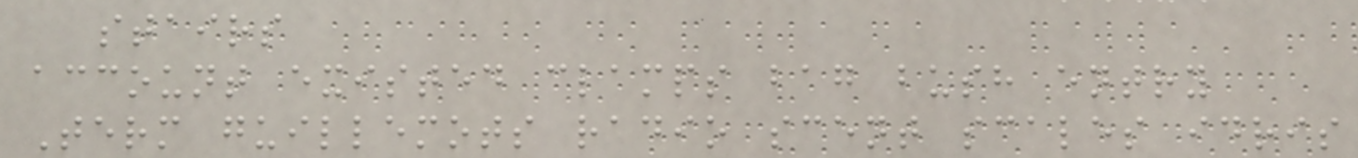stairs
account existed clamps bag bush entry
Term guillemots radio scent scales idris
